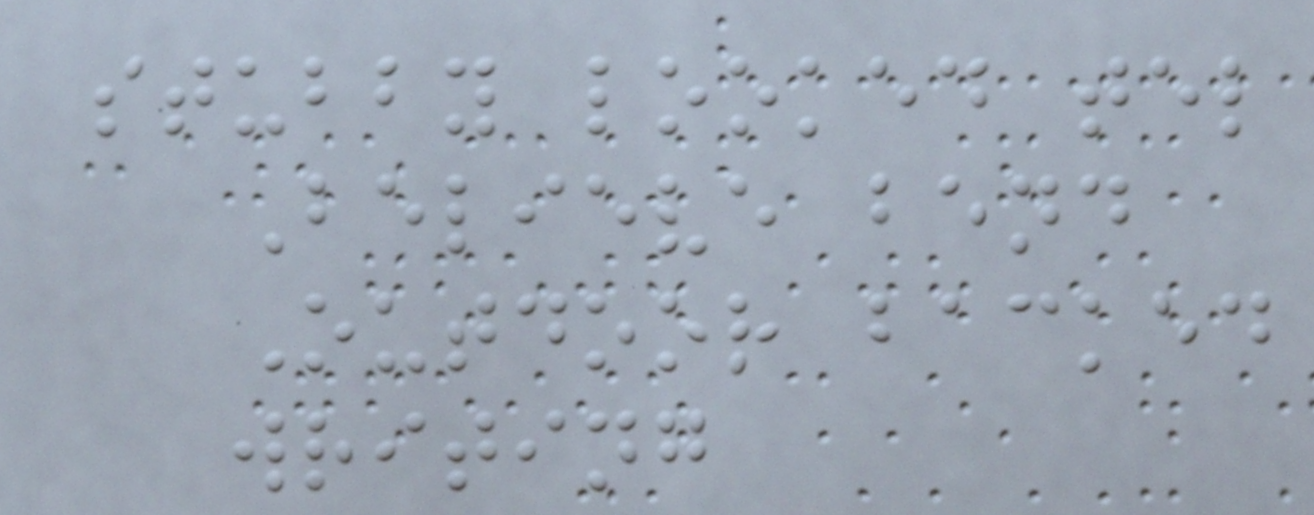stubby looked tel
Believe bend
Outdoor backed
writing
